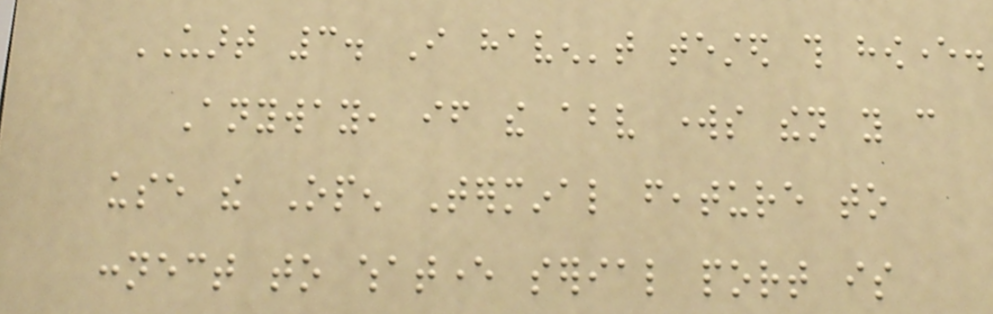UART 3. I haven't tested this however.
Anyway, if the above works then you can
use the Open Terminal feature to
connect to whatever serial port is
